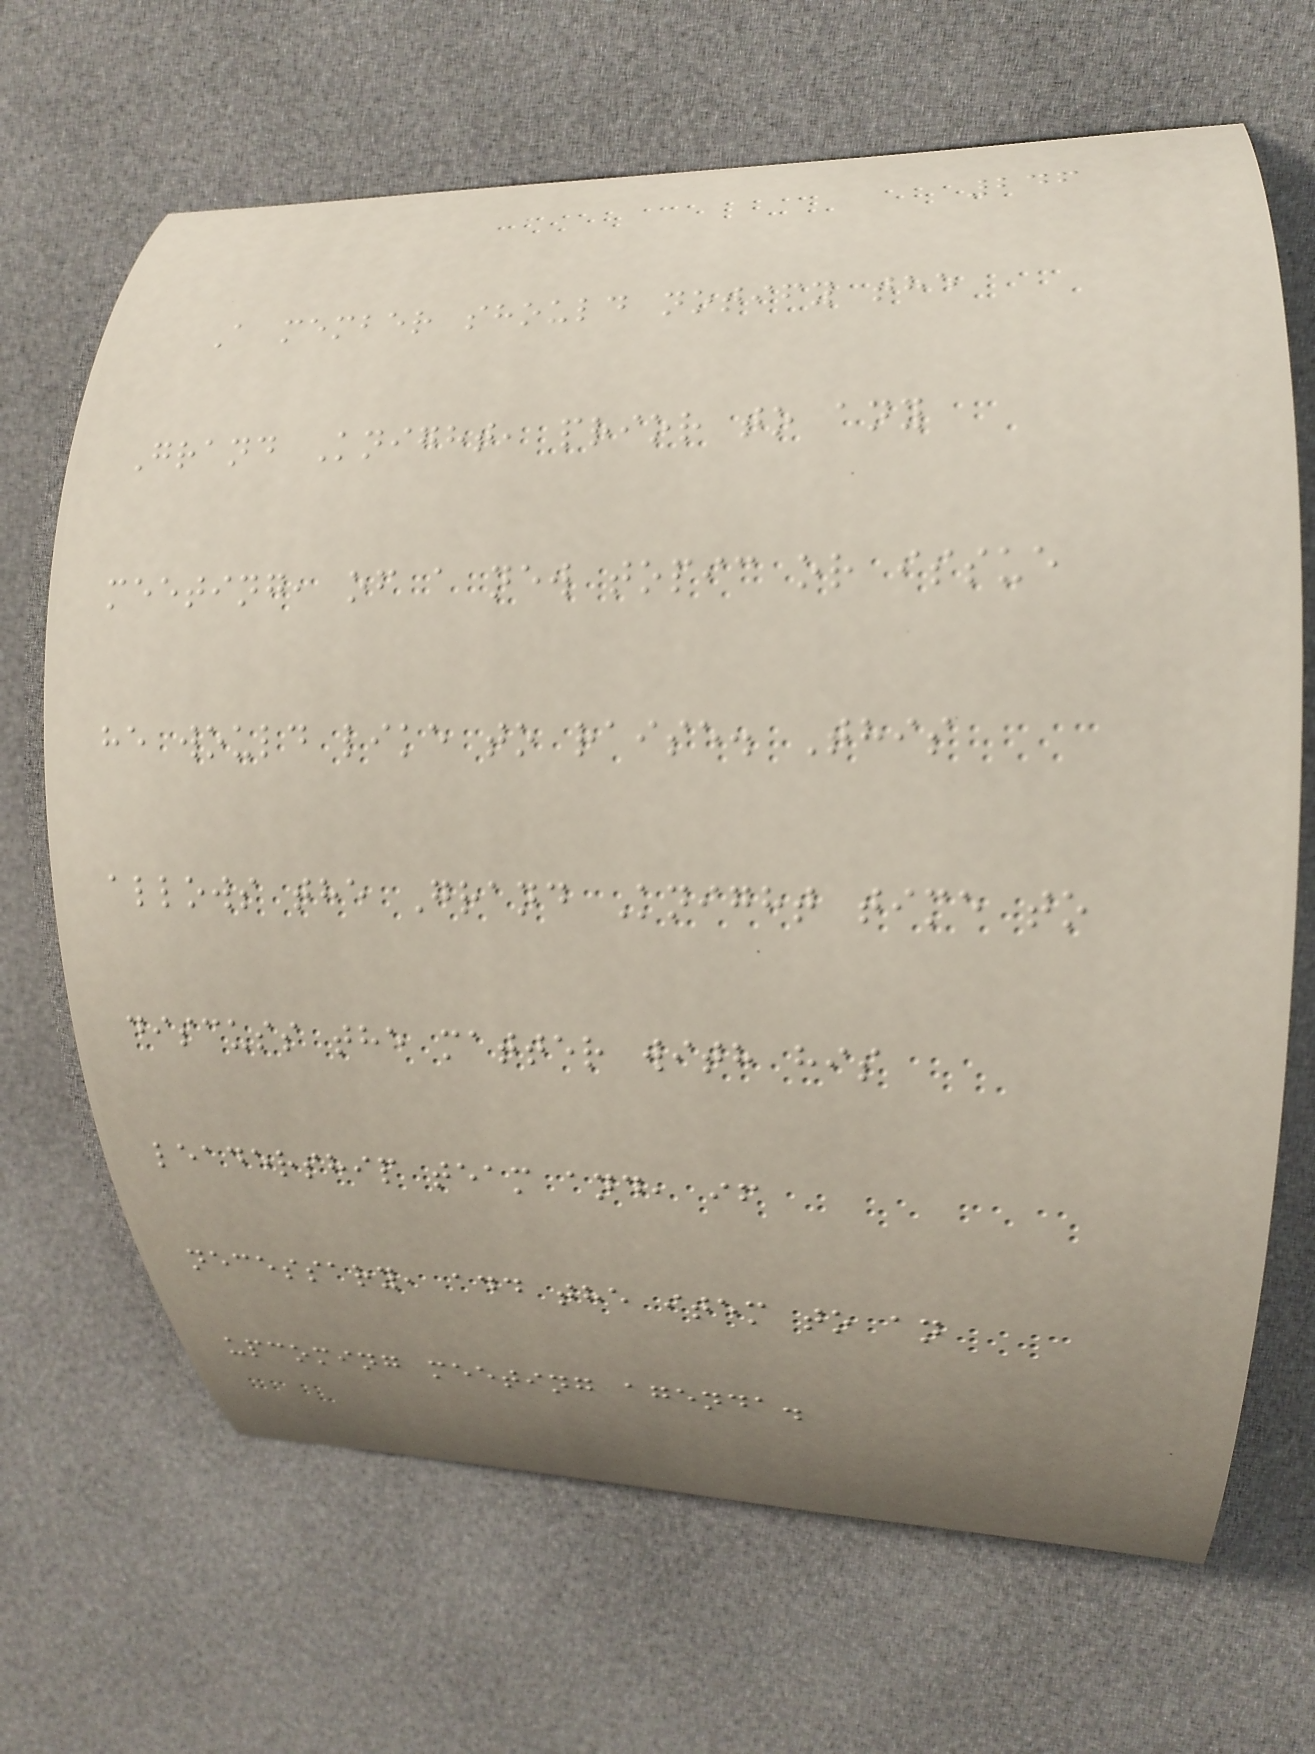246
A member should notify the
Grand Knight, prior to any
meeting, of a new topic or issue
he would like to raise. This
allows the Grand Knight time to
discuss the matter with his
leadership team and, if
necessary, add the item to an
upcoming meeting agenda.
